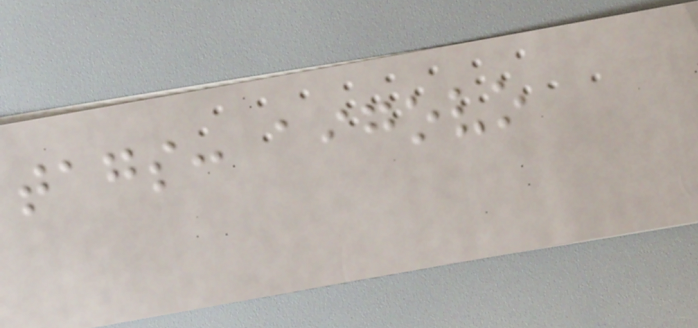tags: aigovo
